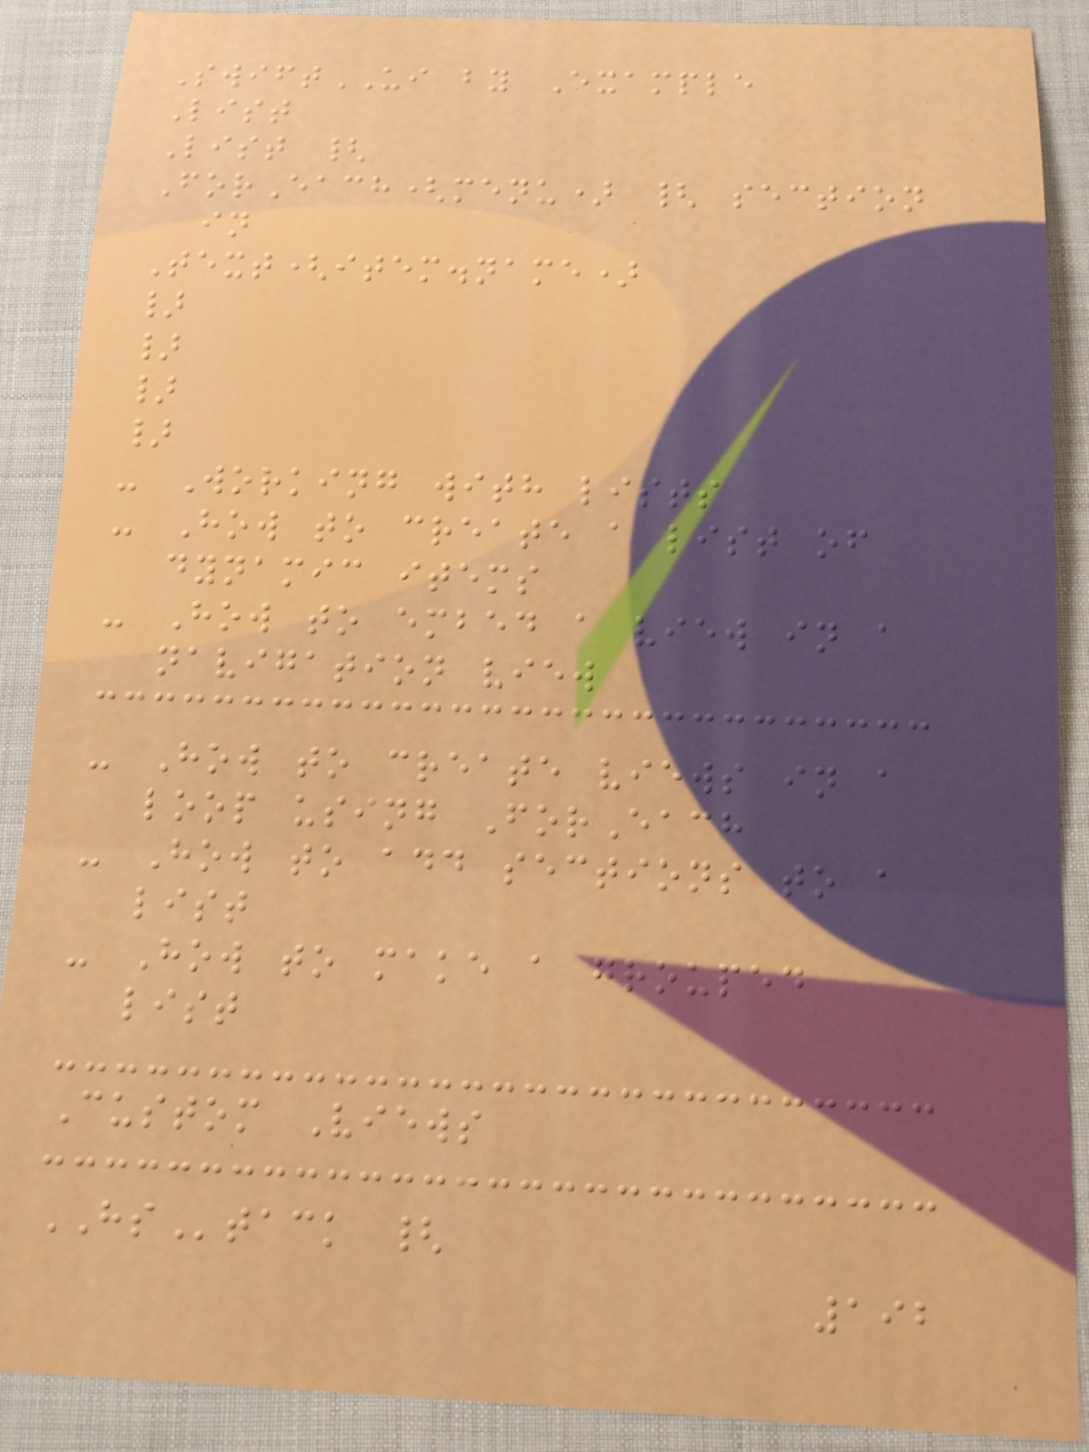SwiftUI by Example
List
List {
ForEach(menu) { section
in
Text(item.name)
}
}
}
}
- Working with lists
- How to create a list of
dynamic items
- How to embed a view in a
navigation view
- How to create views in a
loop using ForEach
- How to add sections to a
list
- How to make a grouped
list
Custom Views
HStack {
192
